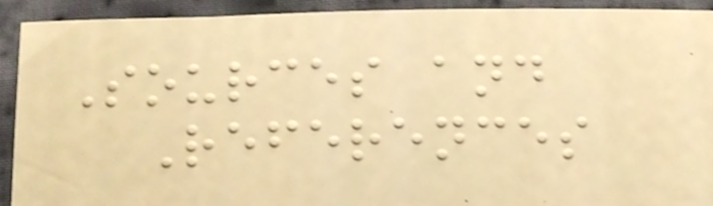Sources and
References
